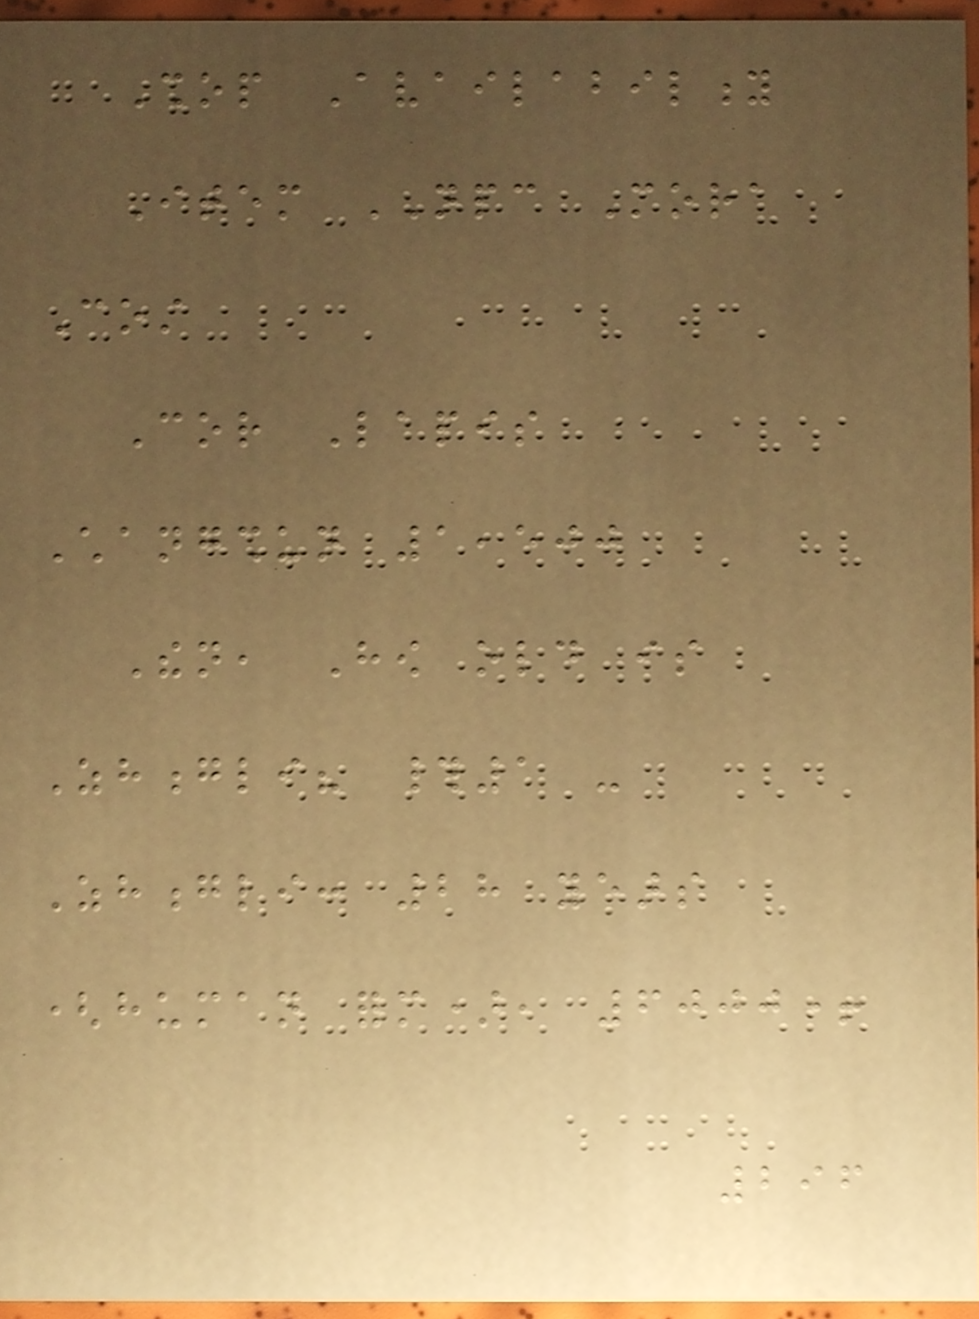Shop Availability
Item NPC Mora
Cost
Cor Lapis
Changshun 1,500
Then, How old is
Zhongli? #1 -
Zhongli: 28 years
(human form), 6000+
296
